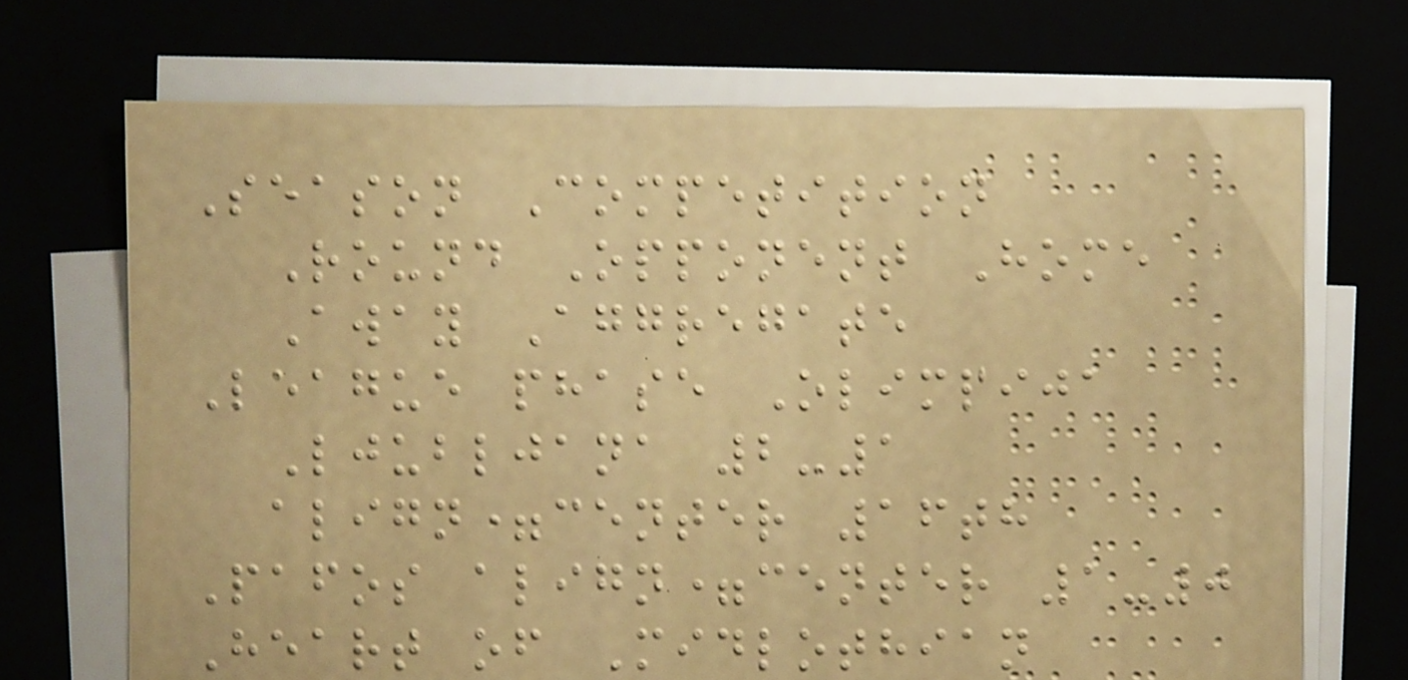Season Competition
Round Opponent Home
Away Aggregate
League phase Olimpija
Ljubljana 2-1
align=center 16th
Pafos align=center 1-0
Heart of Midlothian
